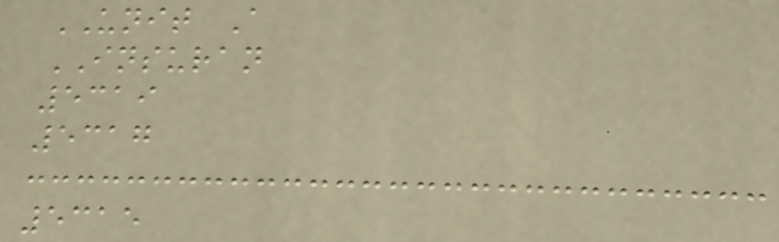UNIT A
INSURAN
5319
5317
5315
